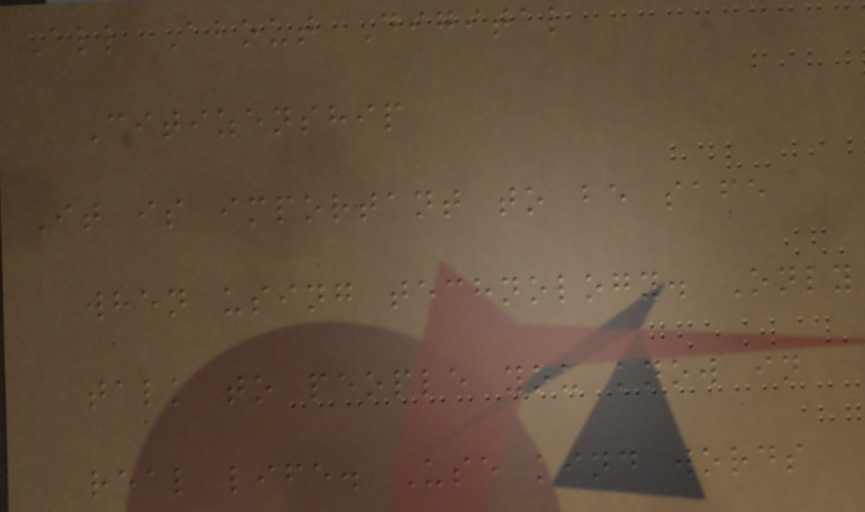All About Digital
Citizenship
It is important to be safe
when using technology. Only
talk to people you know in
real life. Use kind words
